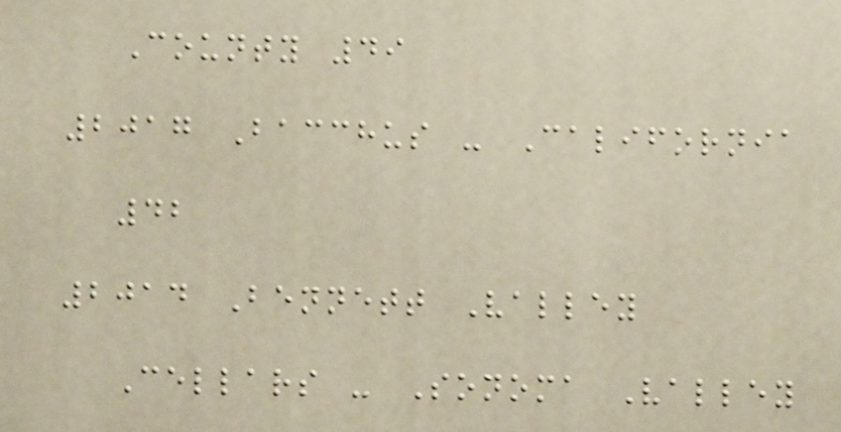County 49
2017 Bacchus - California
42
2014 Bennett Valley
Cellars - Sonoma Valley
